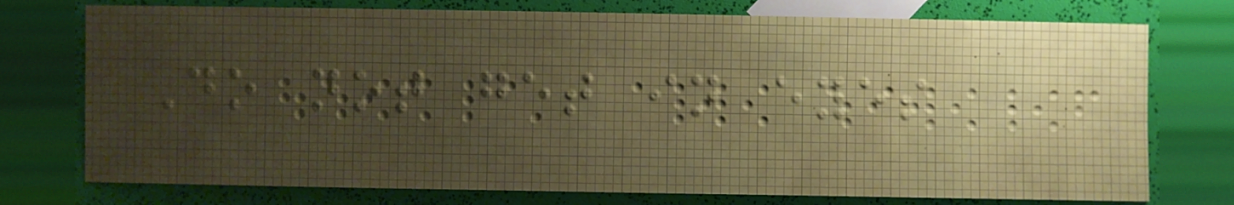Do not get in eyes
